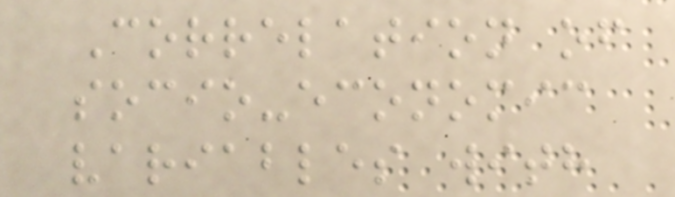Correlation of
socio-economic
variables with
